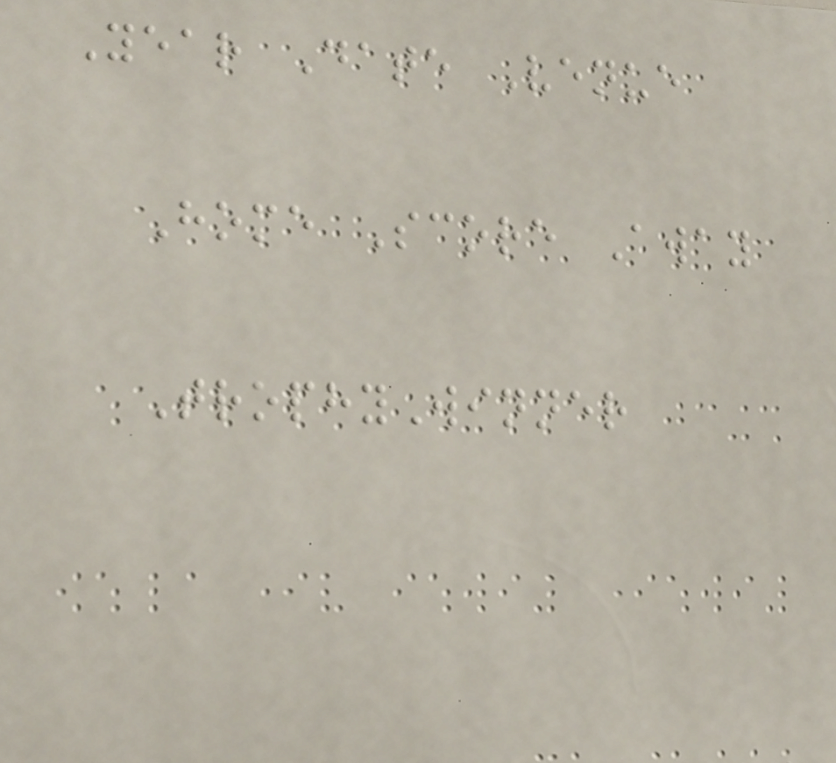Year Date Venue
Home Score Away
TrophyWinner
